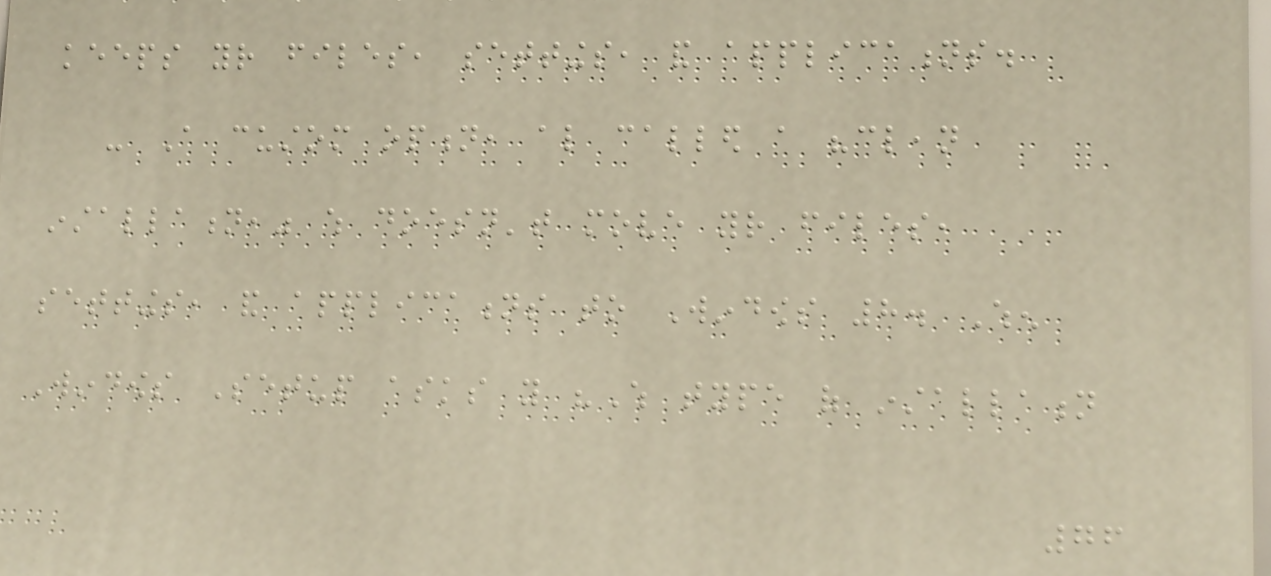keeps your files, settings, and applications.
- A custom option, also called a "clean
installation," which doesn't move your files,
settings, and applications to Windows 8. When
Windows Setup asks you "Which type of installation
76
